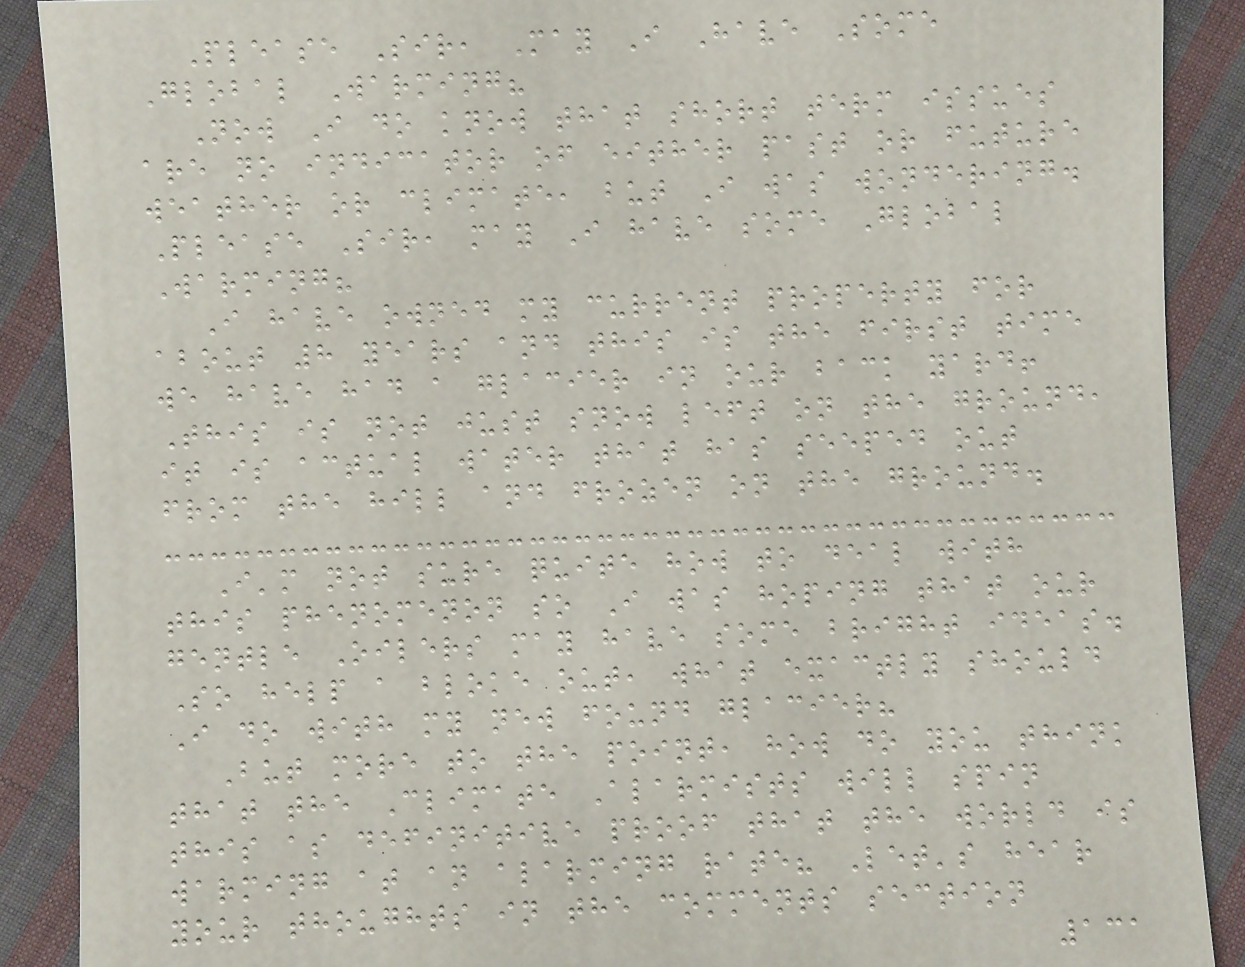Please Sir, May I Have Some
Global Warming?
Now I do know that short term issues
are no indicator of either past or future
weather or climate, but I was wondering.
Please Sir, may I have some Global
Warming?
I have owned my current property for
about 8 years and this is the first time
we have had a glacier in our back yard!
This is not just snow left on the ground,
it is actual water that has seeped out
from the hill and frozen on the ground.
I'm not sure quite how to deal with
this phenomenon so I was hoping that our
gentle Oilers may have some bright ideas.
So help a bloke out, what exactly should
I do with my new found glacier?
But more to the point, how do you think
that the Climate Alarmists will spin
this as definitive proof that the world is
warming at an alarming rate? Let's hear
your thoughts in the comments section
131
